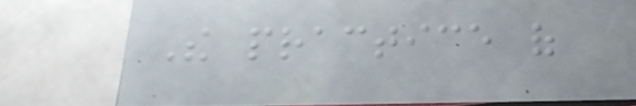The practice of
